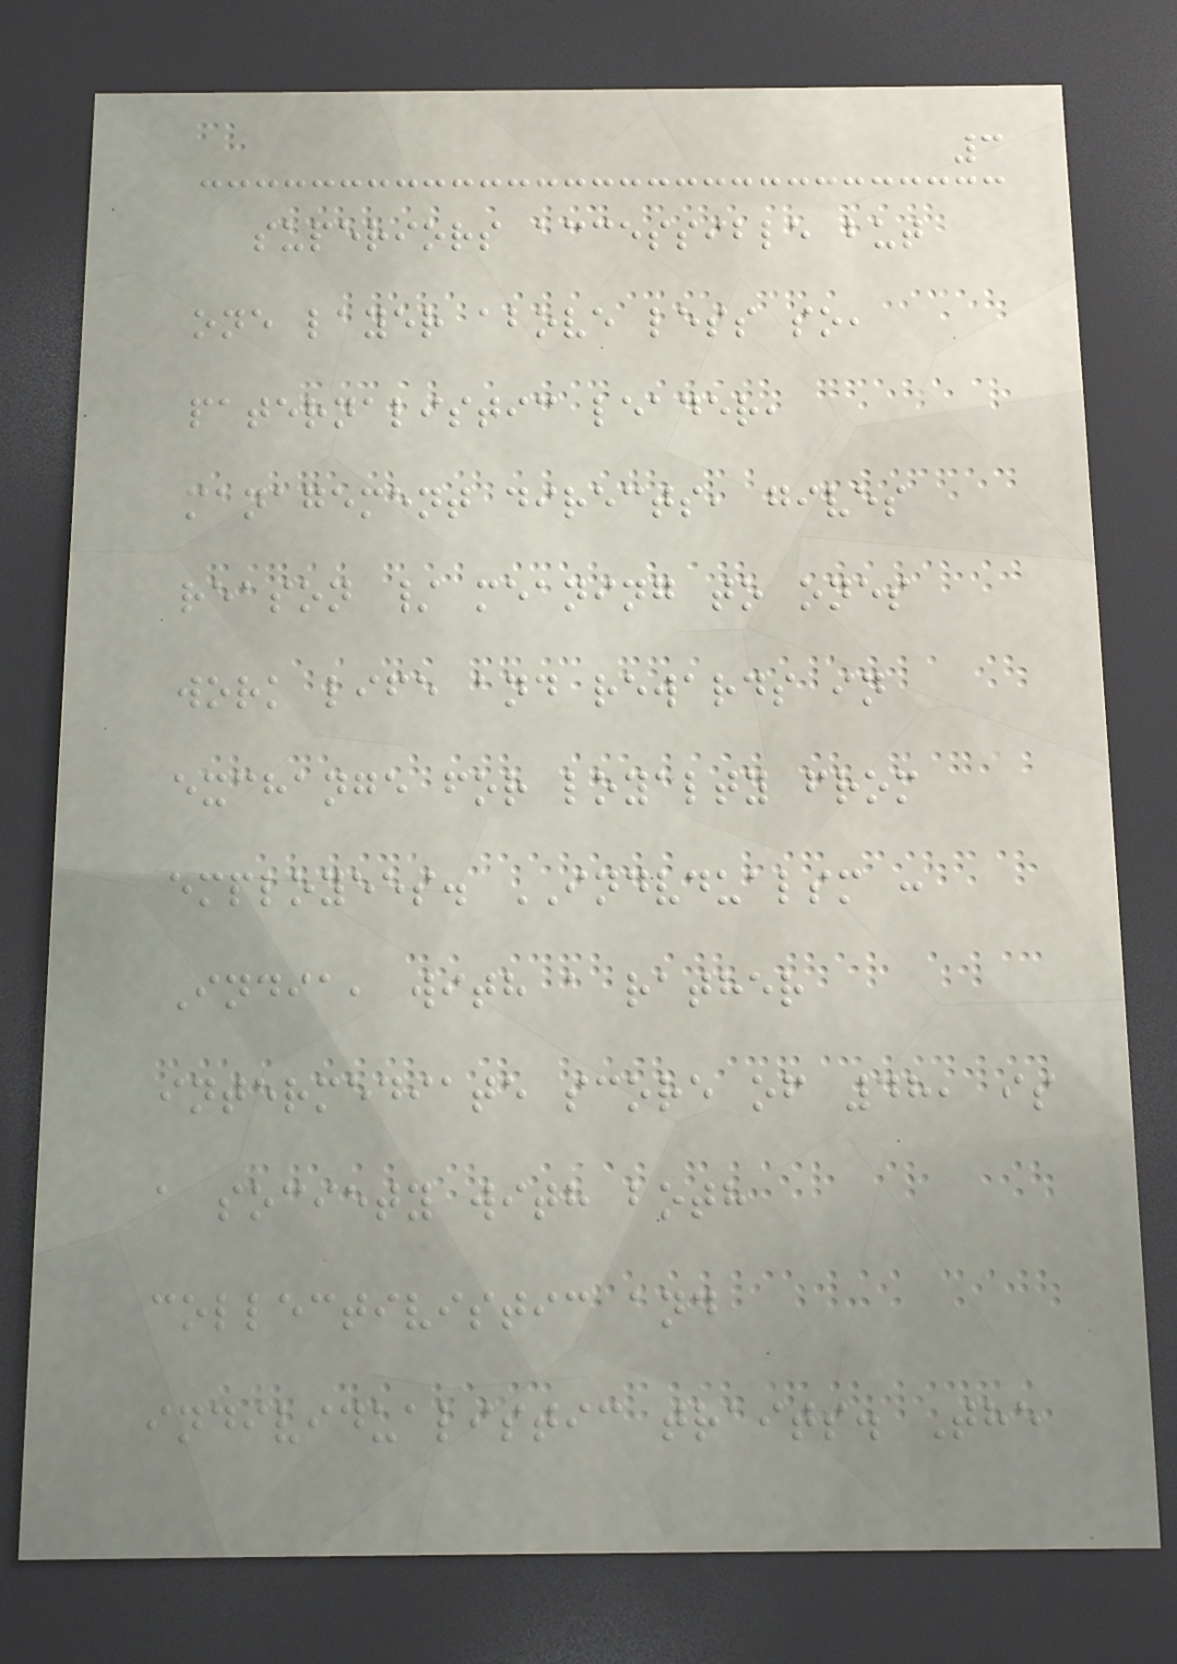3
superiors accessible but
one layer above less so,
paternalistic leader,
management directs, gives
reason / meaning to ones
work life and rewards in
exchange for loyalty from
employees. INDVDUALSM :
India, with a rather
intermediate score of 48, is
a society with both
collectivistic and
individualistic traits. The
